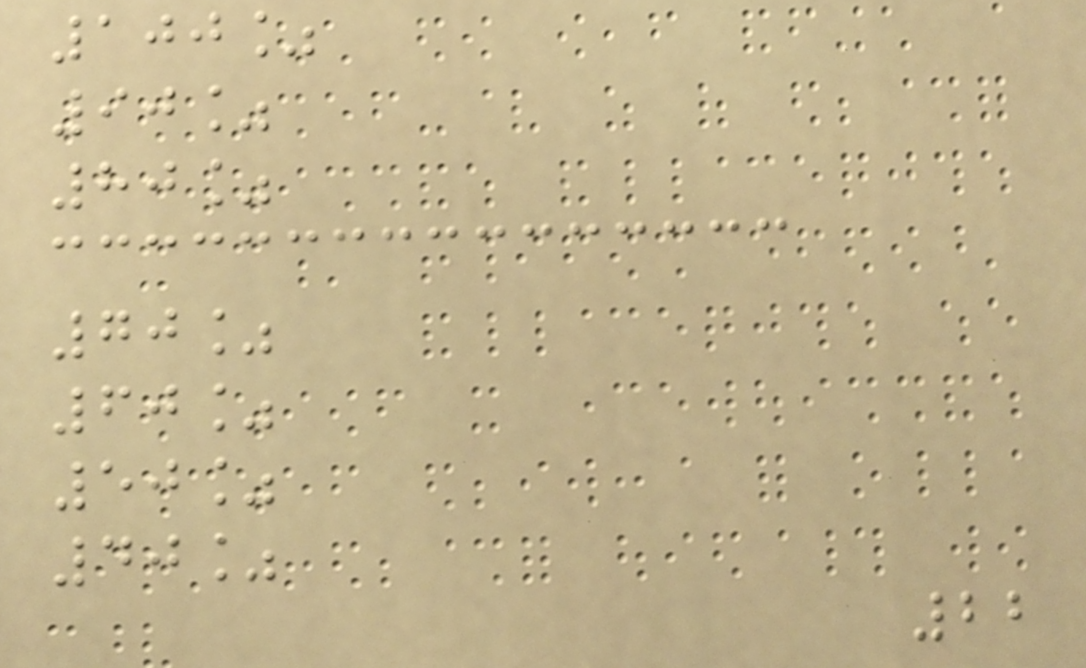100%
90%
80%
70%
60%
50%
40%
22
